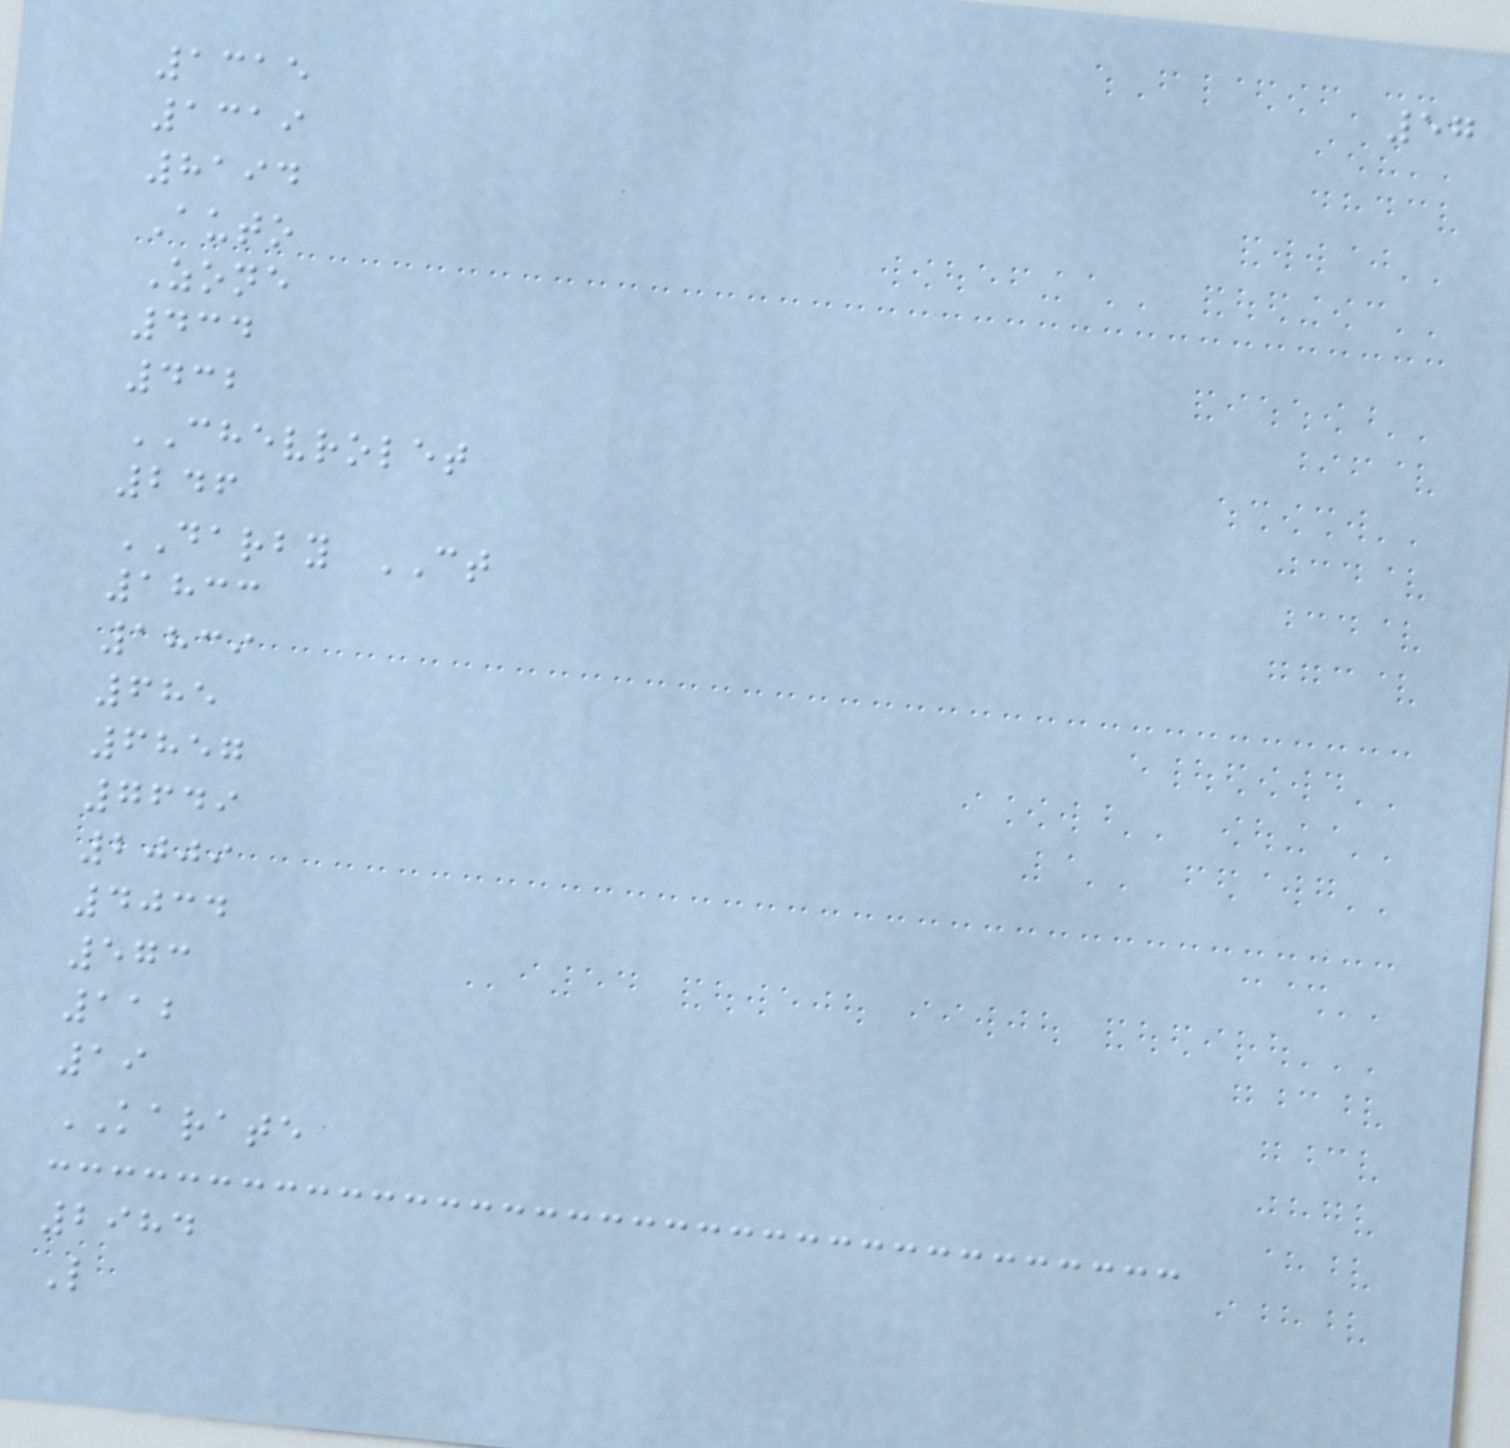57
1315
1319
8194
Auto
Zone
434
432
CHEVROLET
246
DARBY CT
1833
1839
685
6857
7649
2009
4034
573
112
19
KARATE
2984
L
